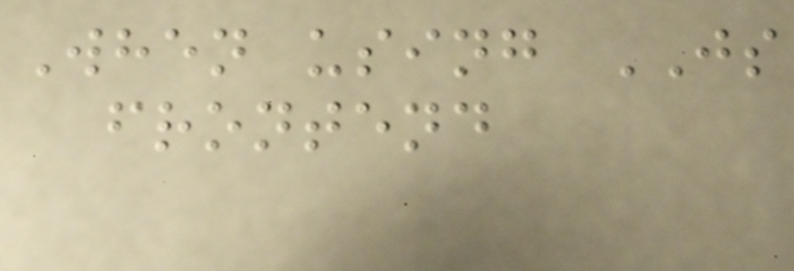When using JS
frontend
